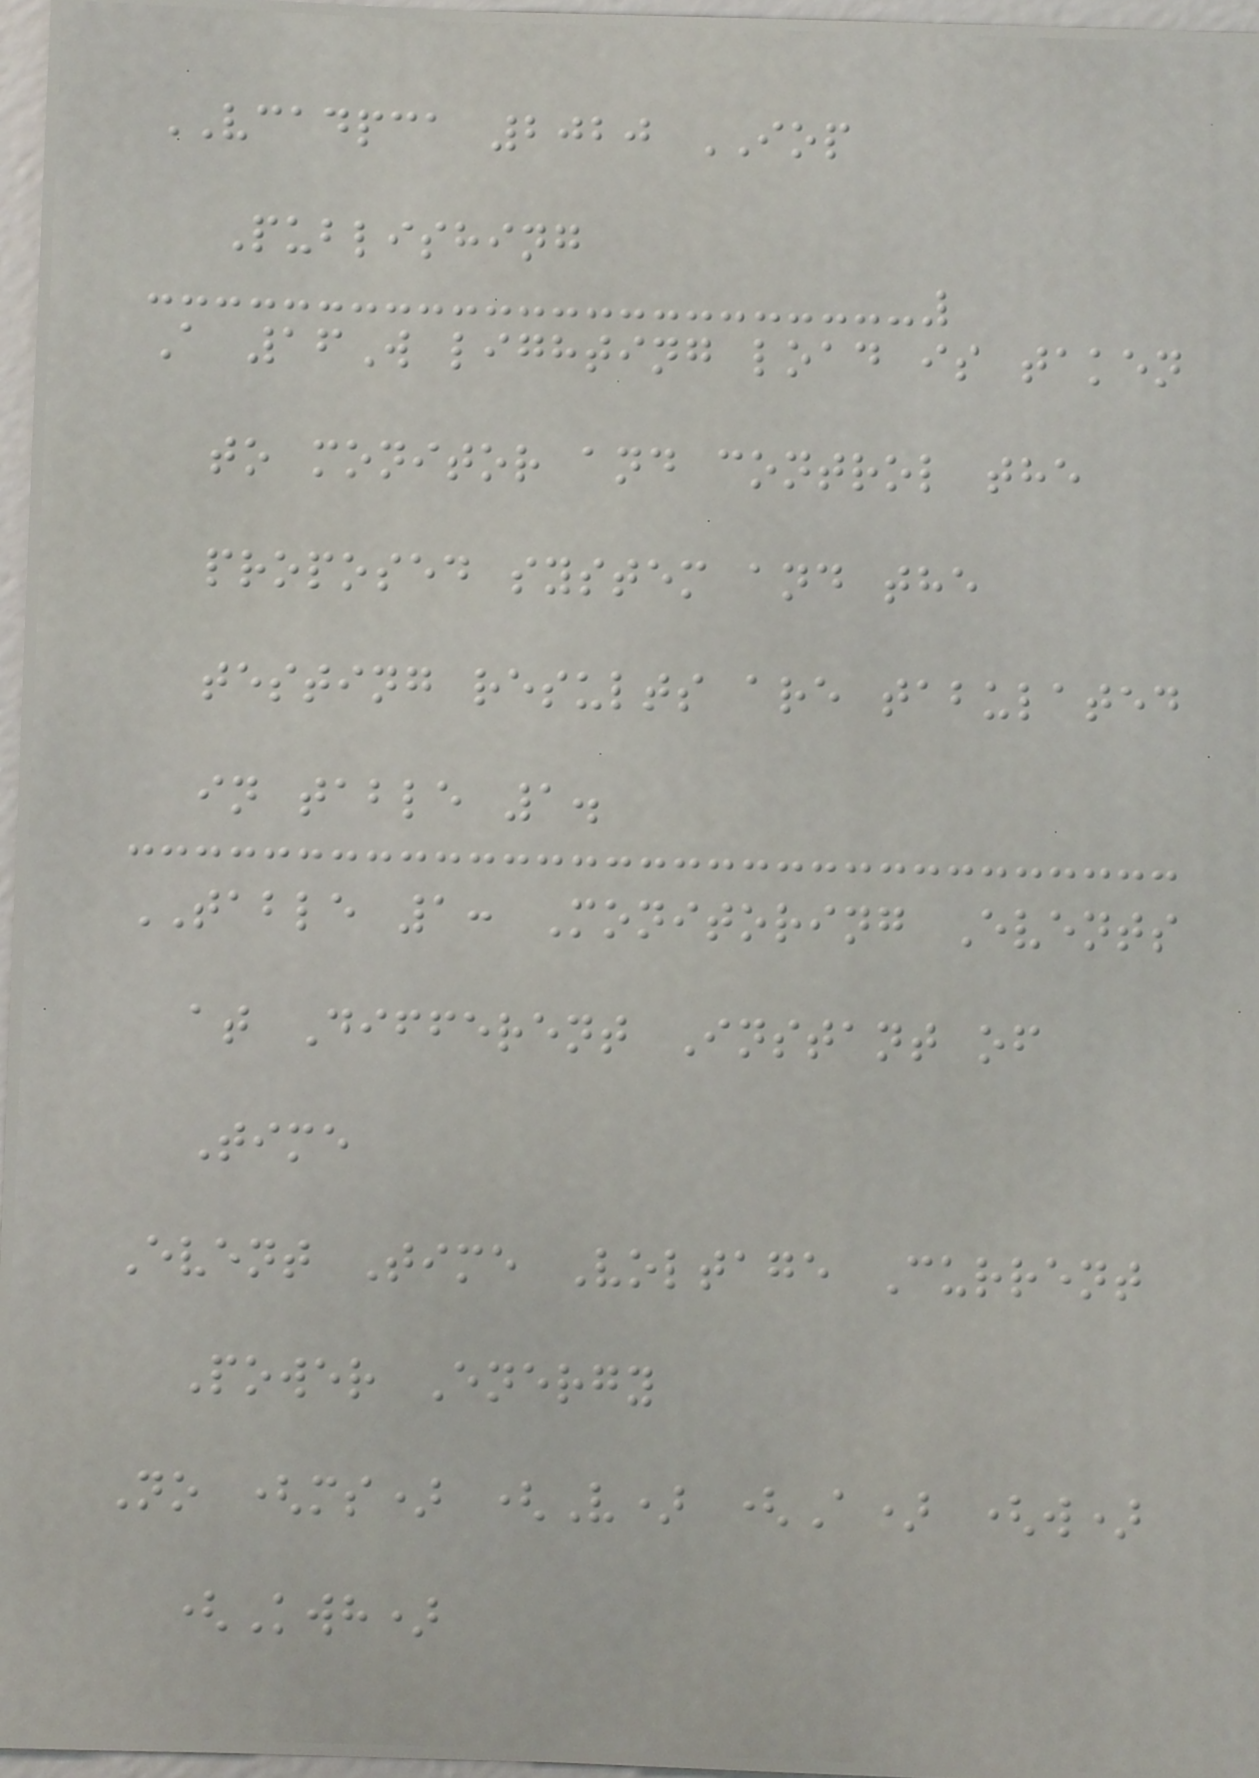VCADPCA 2020 IOP
Publishing
A 16W lighting load is taken
to monitor and control the
proposed system and the
testing results are tabulated
in table 1.
TABLE 1: Monitoring Events
at Different Instant of
Time
Event Time Voltage Current
Power Energy
No (ms) (V) (A) (w)
(Kwh)
